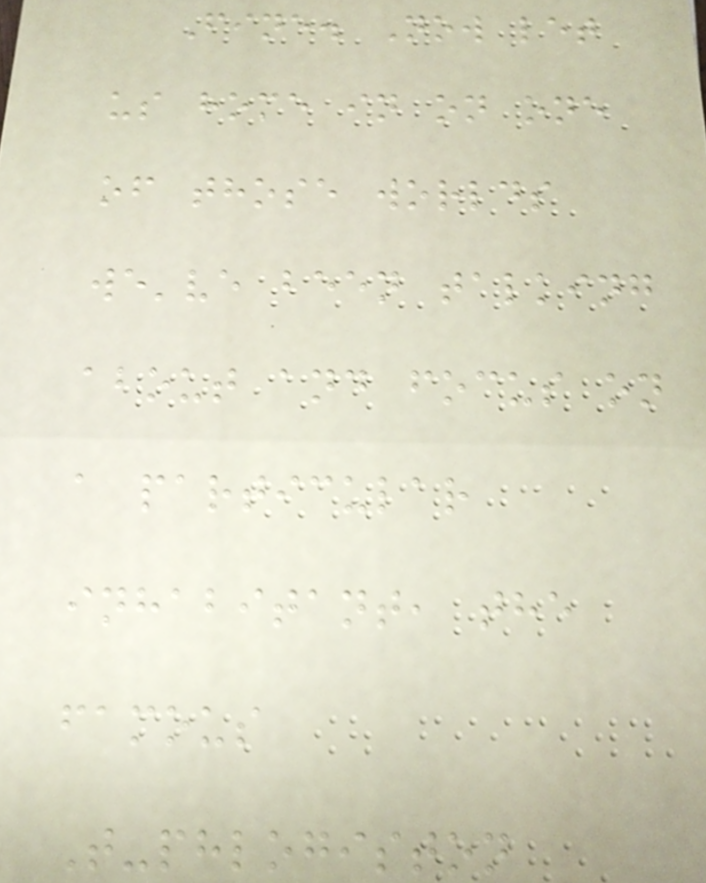Fine. Now let
us home in on one
of those worlds
we've been talking
about and focus on
a particular
inhabitant, the
famous
T-phlogiston
